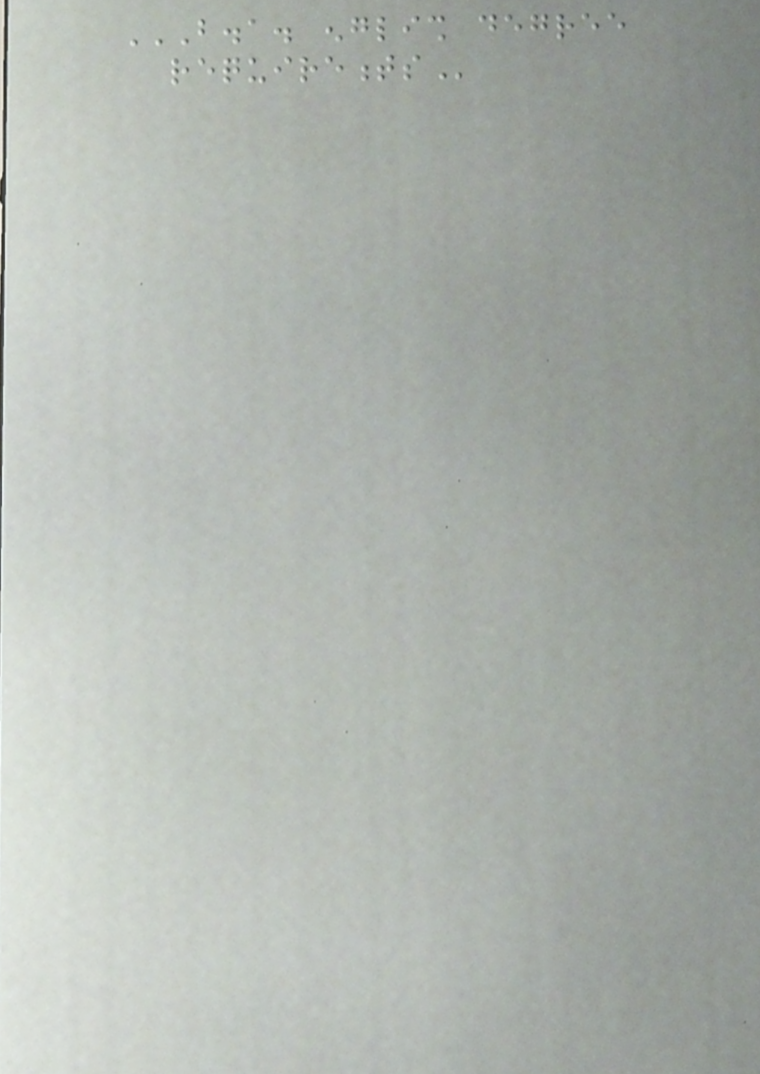B.A. ENGLISH DEGREE
REQUIREMENTS
